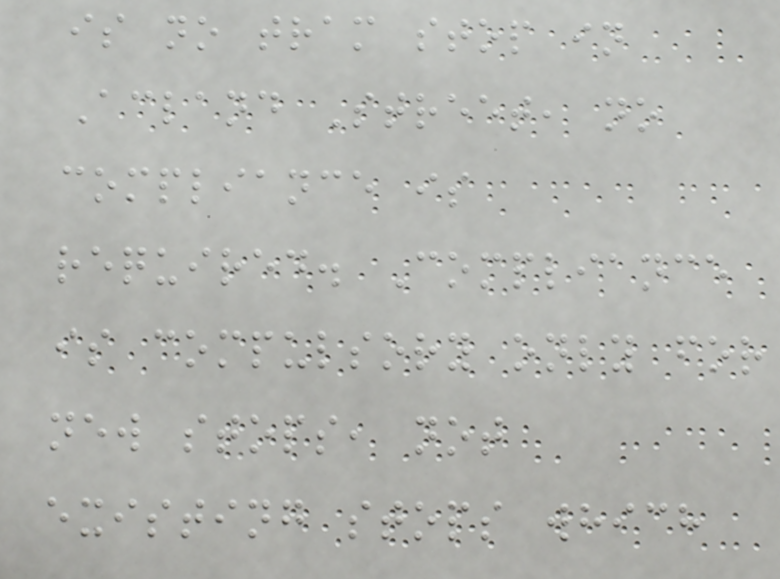is no tram stop in
Acland Street, no
compliance is
required. Compliance
is compulsory only for
new stops, not
existing stops which
